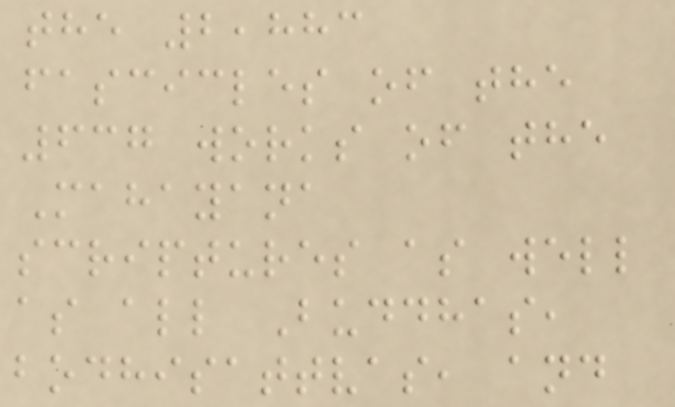the 2,883
fascicles of the
637 works of the
Mahayana
scriptures as well
as all Buddhas,
bodhisattvas, and
